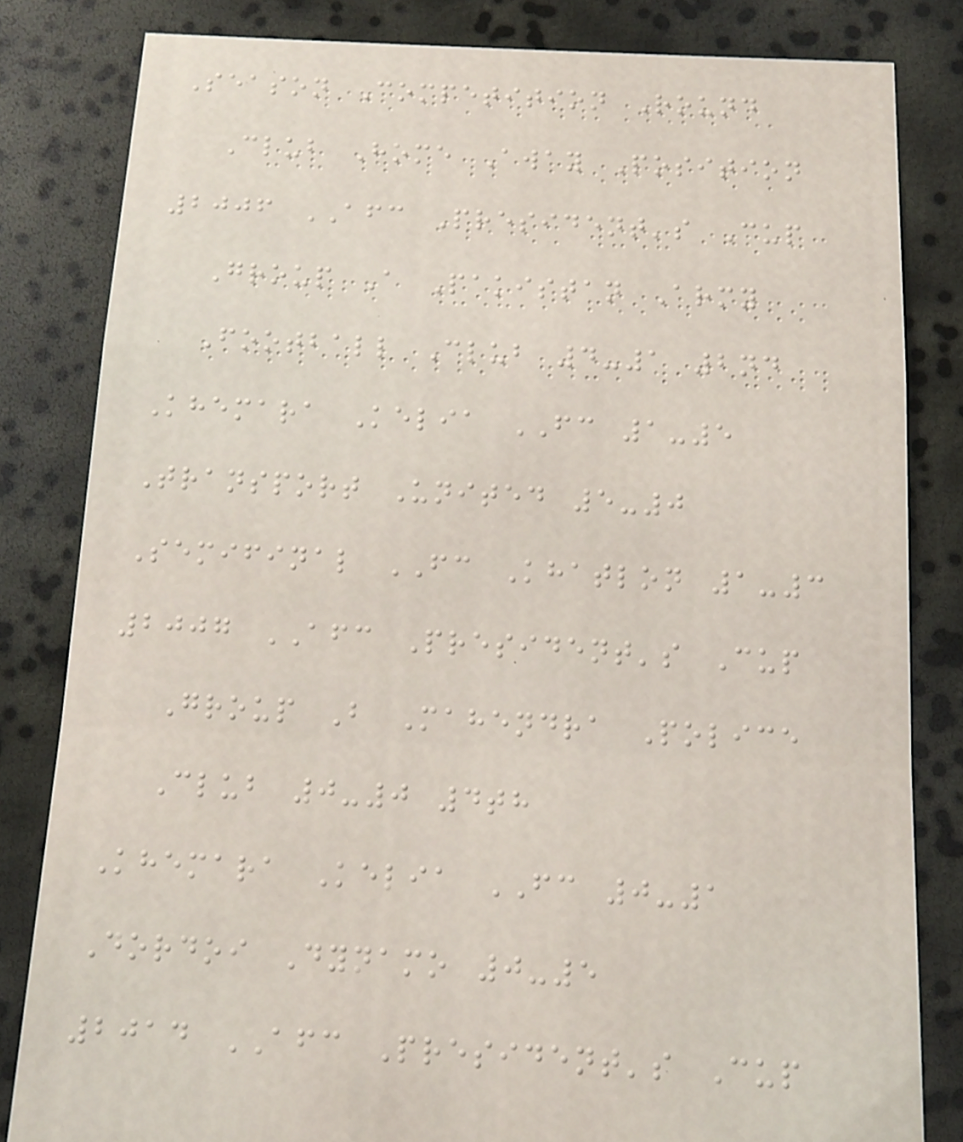Season Competition Round
Club Home Away Position
2006 AFC President's Cup
Group A Pakistan Army
Football Club 4-1 2nd
Khemara Kelia FC 1-5
Transport United 5-0
Semifinal FC Khatlon 1-3
2007 AFC President's Cup
Group B Mahendra Police
Club 0-0 4th
Khemara Kelia FC 0-1
Dordoi Dynamo 0-5
2014 AFC President's Cup
